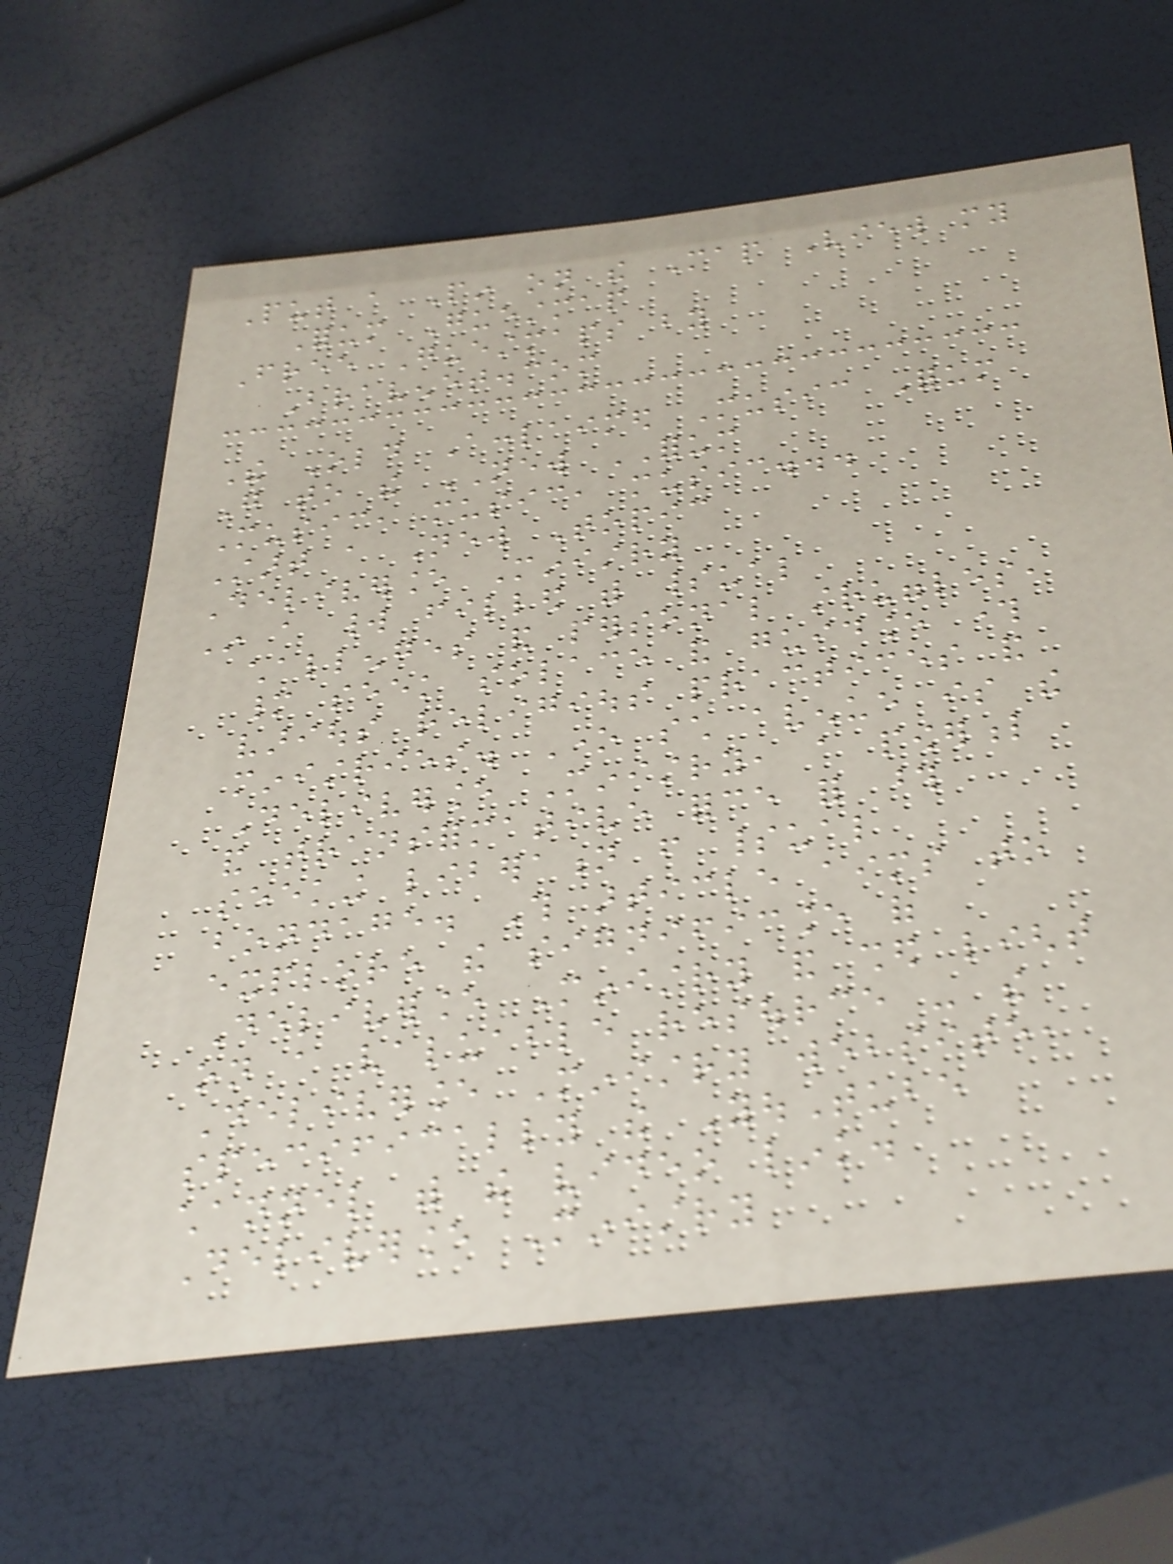Put a Pin on the Map View my
Forum Guestmap
Free Guestmaps by
Bravenet.com
The Old Acclaimed Music Forum
Go to the NEW FORUM
Music, music, music...
Start a New Topic
Deliverance Ministry
In a world filled with spiritual
challenges and personal struggles,
many seek solace and guidance through
various religious practices and
ministries. One such avenue is the
Deliverance Ministry, a powerful
and transformative force for those
seeking liberation from spiritual
bondage. This article aims to
explore the significance of
Deliverance Ministry and shed light
on a valuable resource - the
Deliverance Ministry website,
specifically the YouTube
channel with the video link.
Deliverance Ministry
